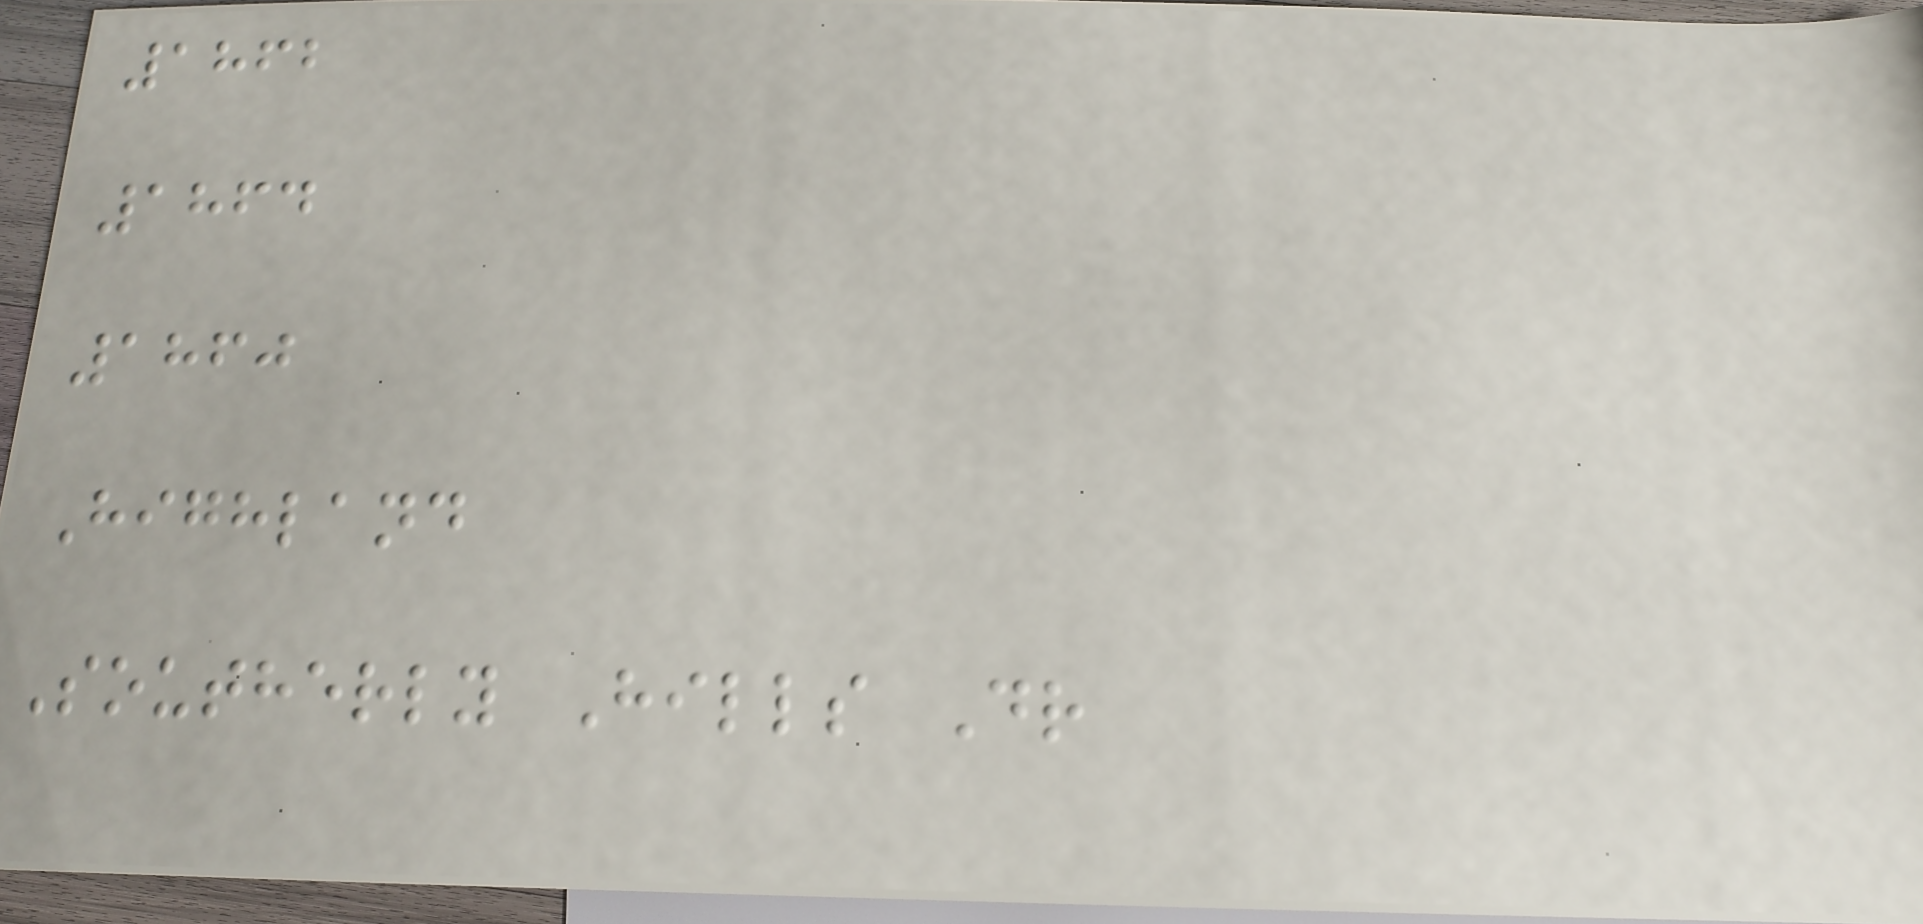1862
1864
1860
Highland
Southerly Hills Dr
